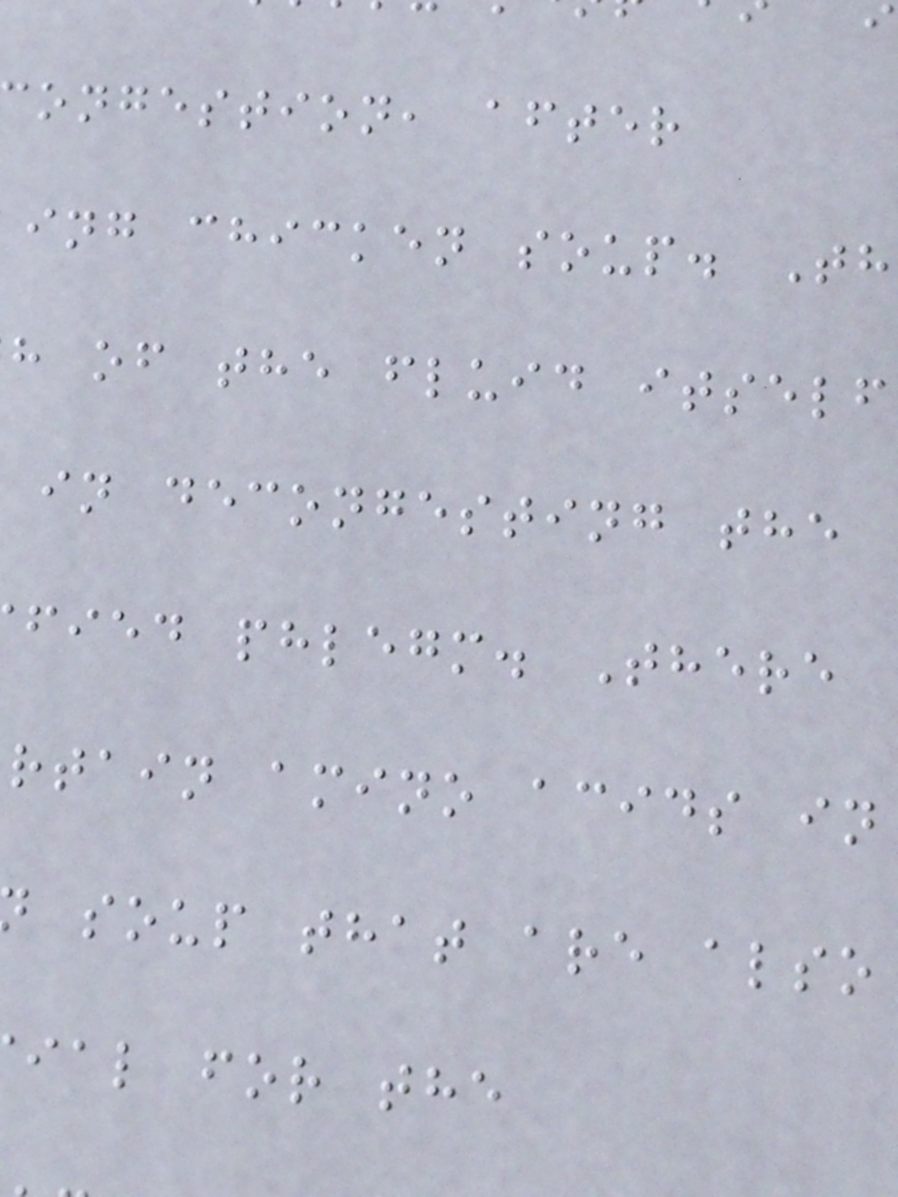ongestion, after
ing chicken soup. Th
h of the fluid itself
in decongesting the
fied phlegm. There
rtain amino acids in
soup that are also
ial for the
